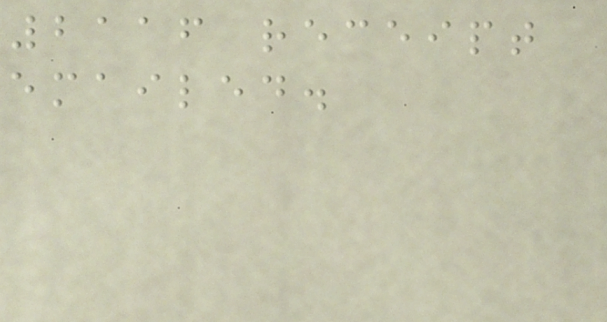2116 receipt
emailed.
